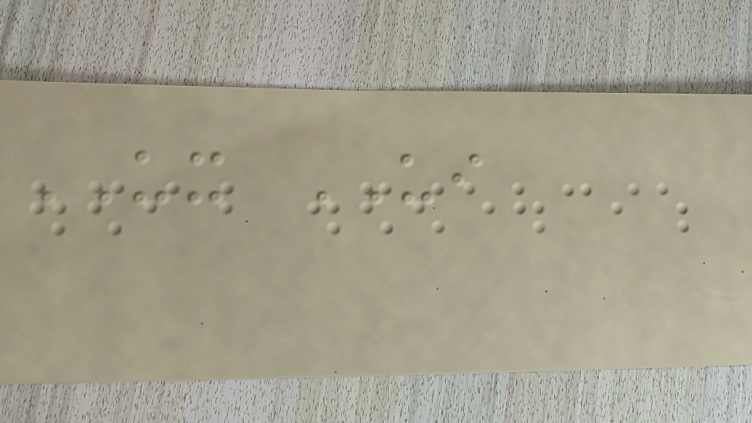UX UI
